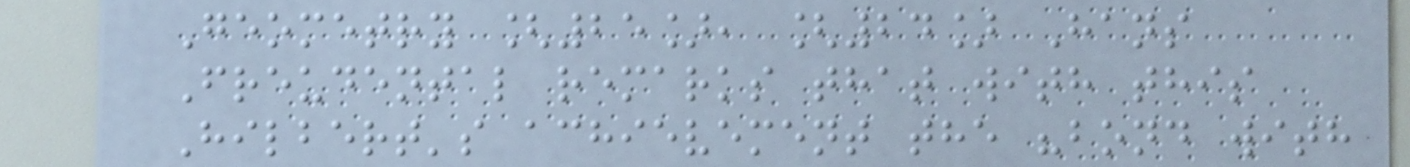Geometry [25], [24] Hans
Freudental remarks that with this
Hilbert's achievement the "bond with
